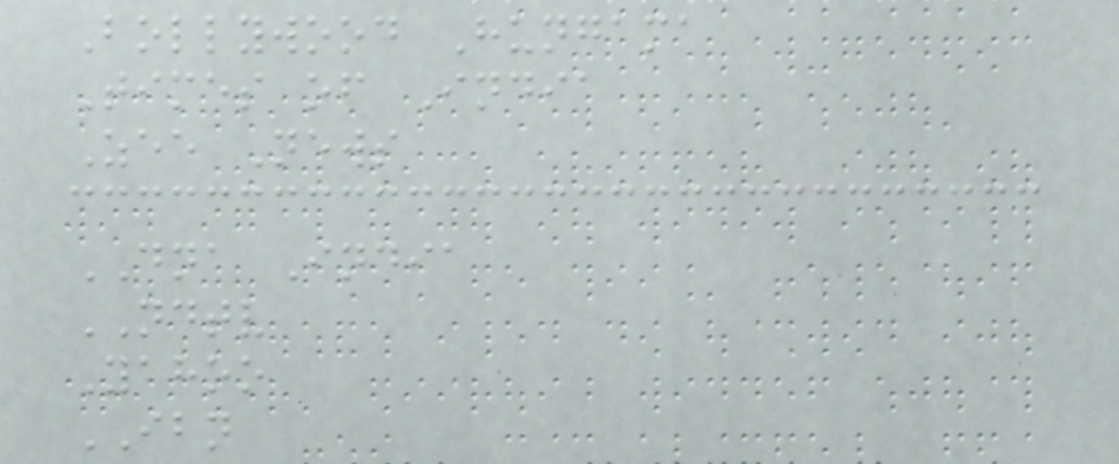Bollywood Hungama
Times of India
Zee News
DNA India
NDTV
Yahoo
IBN
